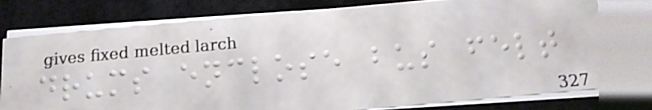drums enclose bus felt
